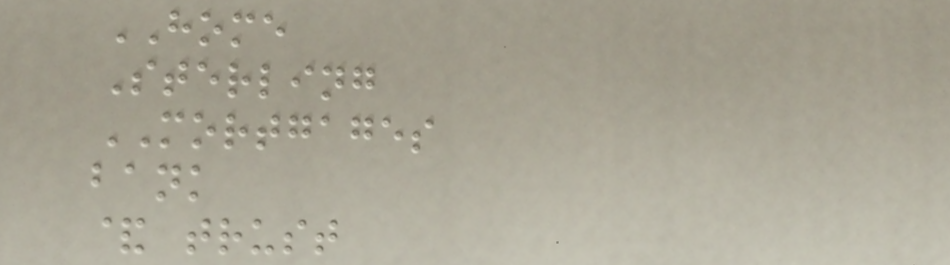HOME
Sterling
MORTGAGES
bank
& trust
